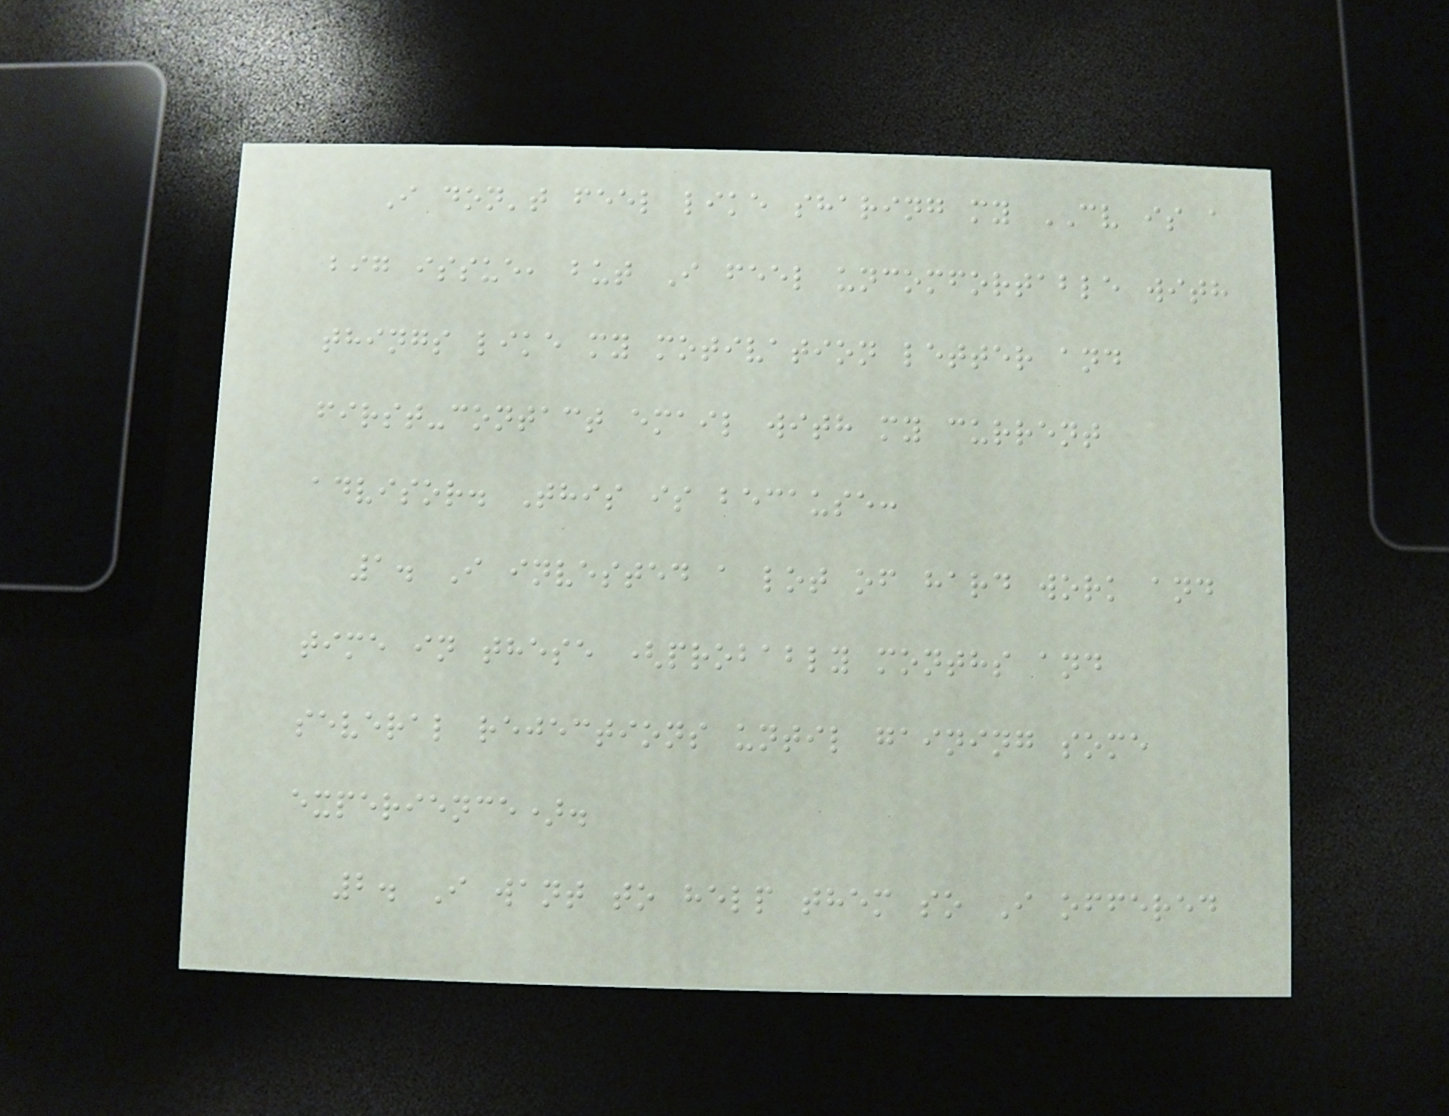I don't feel like sharing my CV is a
big issue, but I feel uncomfortable with
things like my motivation letter and
first-contact email with my current
advisor. This is because:
1. I invested a lot of hard work and
time in these (probably months and
several rejections until gaining some
experience).
2. I want to help them so I offered
